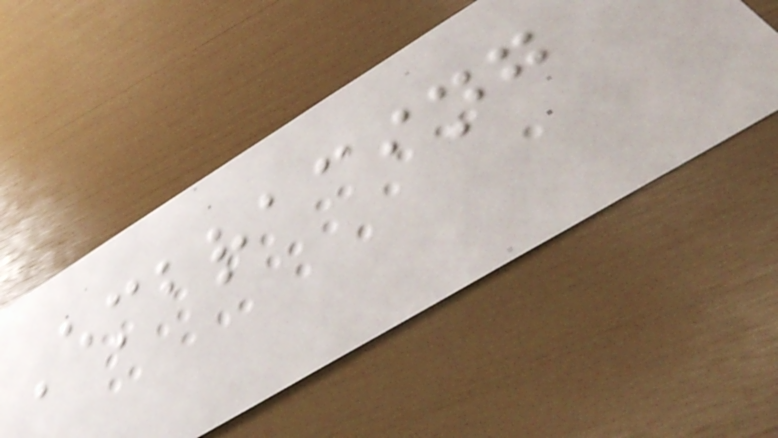Embracing
